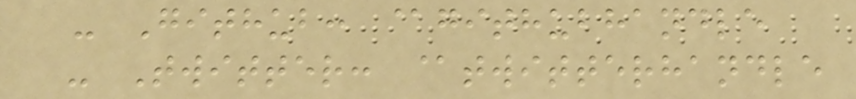- Github: @githubhandle
- Twitter: @twitterhandle
